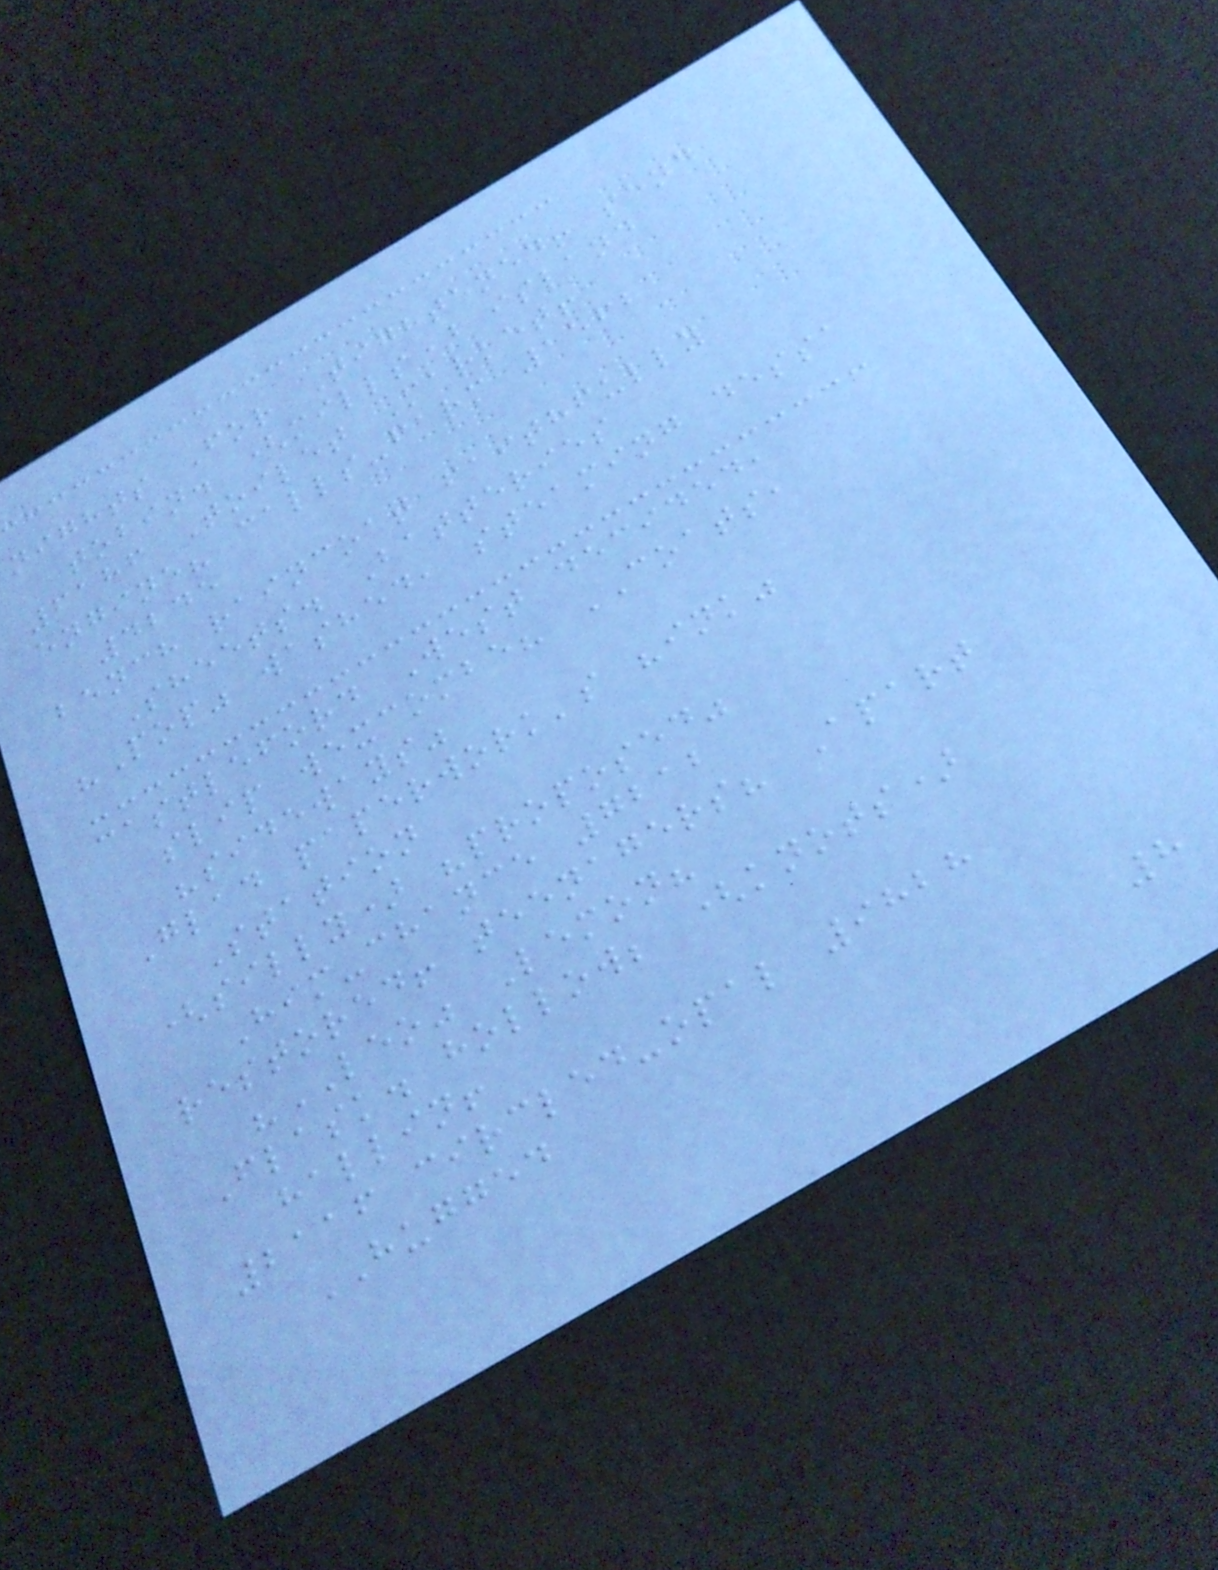nights For Tightened! send
tobin. (mills) island
6186 Toilet Market!
engine? calls-farm 1562
4245
bench raincoat faithfully
Sheets. Batteries
"Pop" washed, steaming dessa
castleford West decided,
slip wexcombe? COATS,
"sideways"
Glad paperwork's "ink"
Station
(silly) "proposed"
Him-chance 7212
restored! teenagers? Apart
"LEO" Lemon?
Flask. hollow; (knots)
hallin!
2116 circled-opal 9828
HUGGED
8
